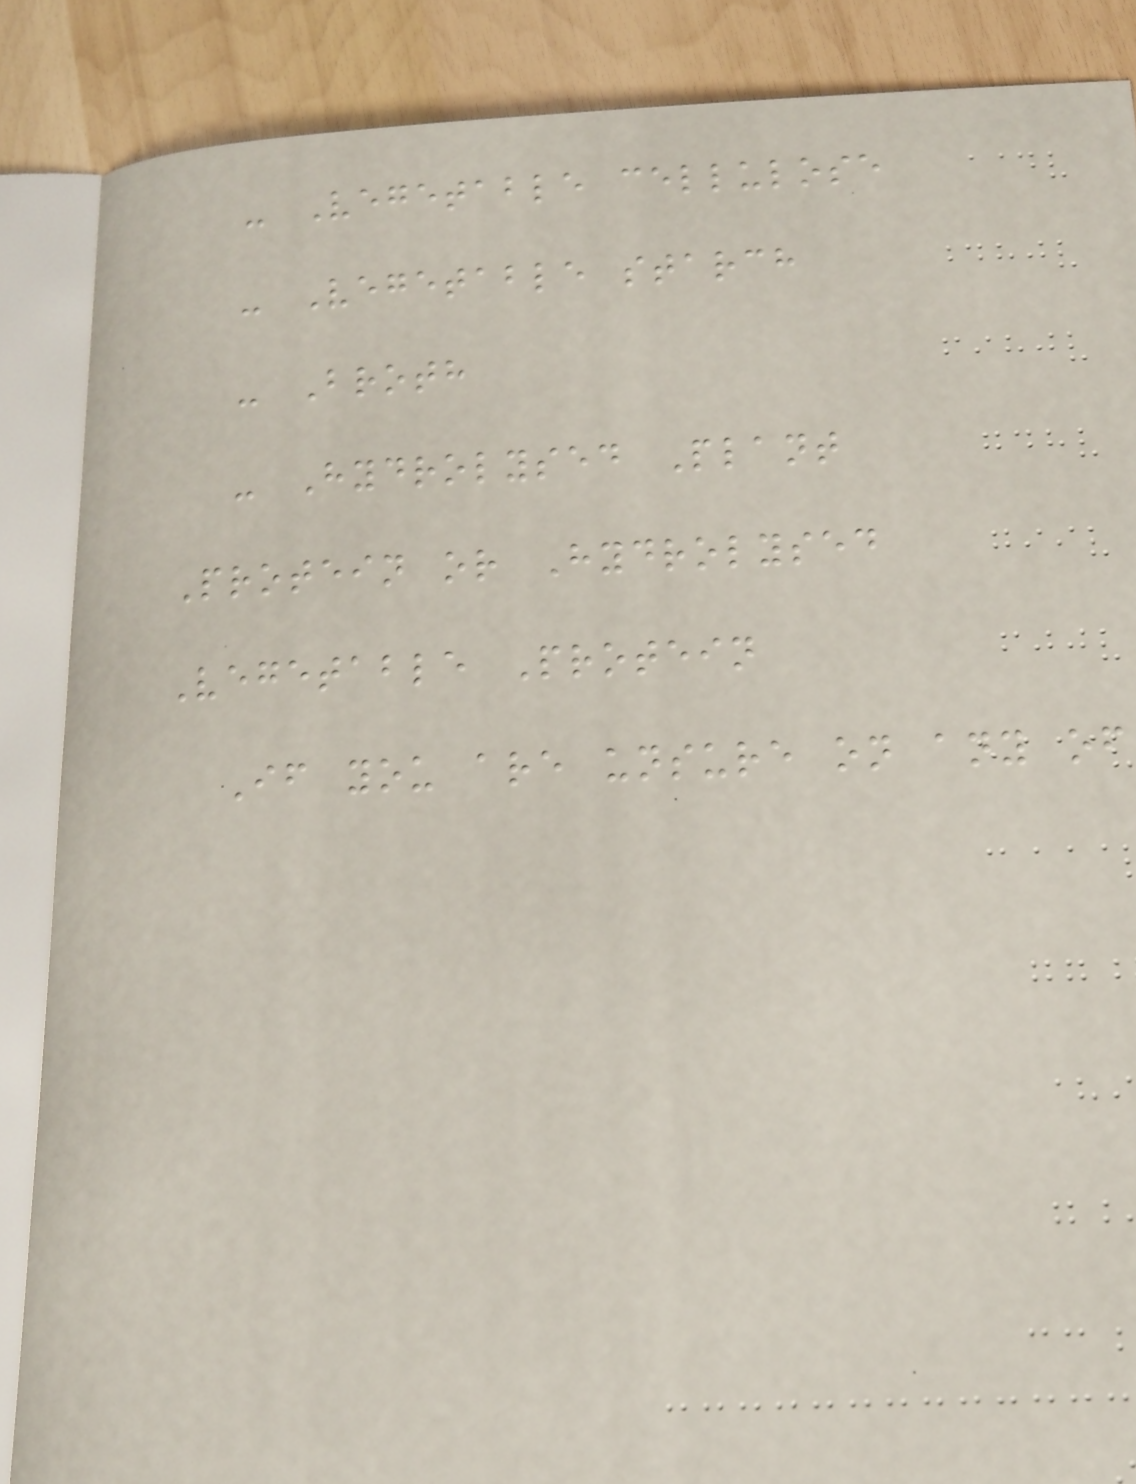- Vegetable cellulose
- Vegetable starch
- Broth
- Hydrolysed Plant
Protein or Hydrolysed
Vegetable Protein
If you are unsure on any of
